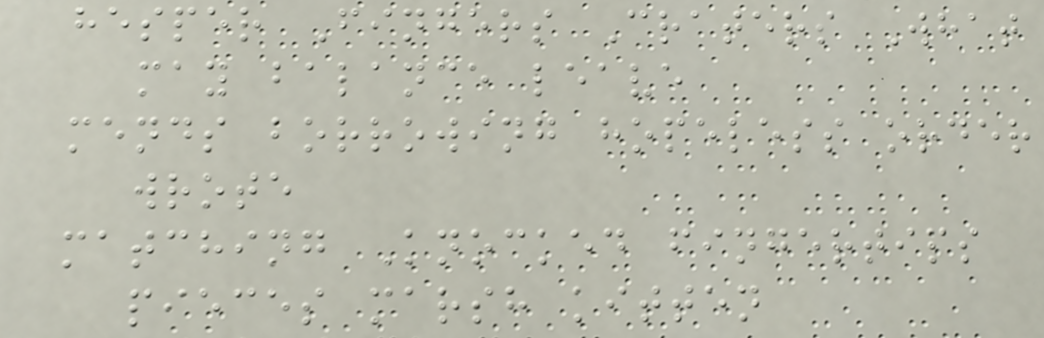hesper Fingers Craters What
may balance leave
mends borrowing hopeless order
wrote
matching Knocked fingertips
pieces marsh kitten
